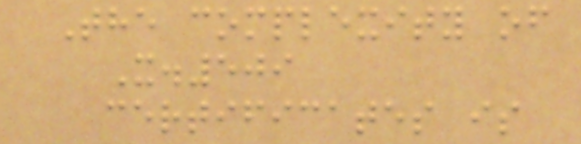The complexity of
X.509
certificates is
